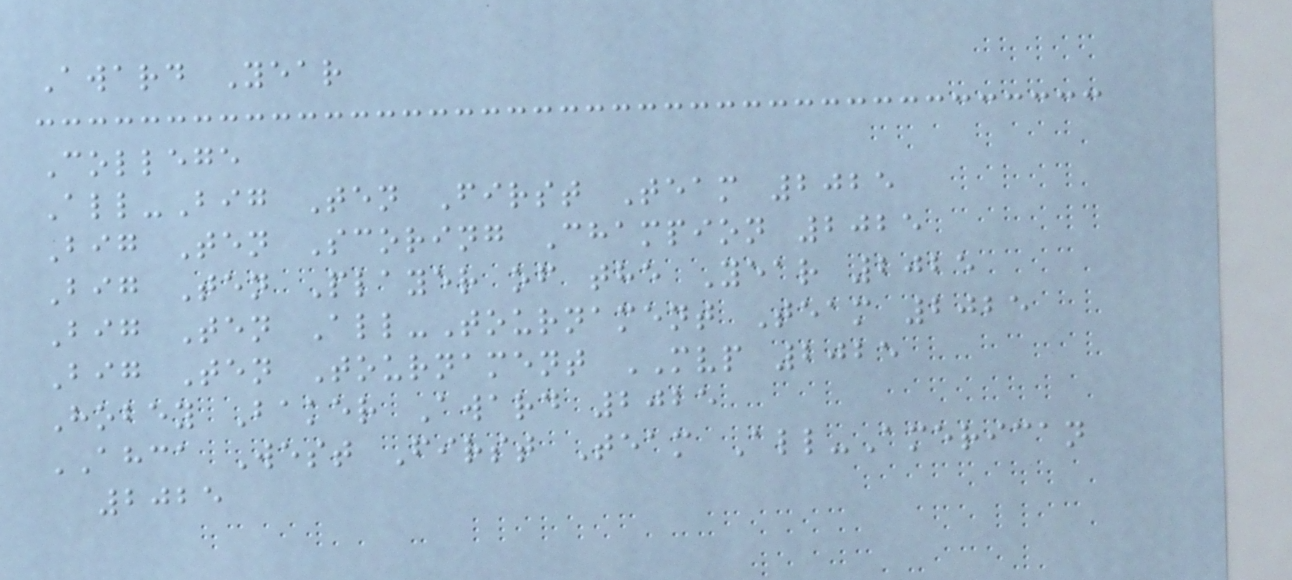Award Year
College
All-Big Ten First Team 2025
Big Ten Scoring Champion 2025
Big Ten Player of the Year 2025
Big Ten All-Tournament Team 2025
Big Ten Tournament MVP 2025
Hobey Baker Award 2025
AHCA West First Team All-American
2025
